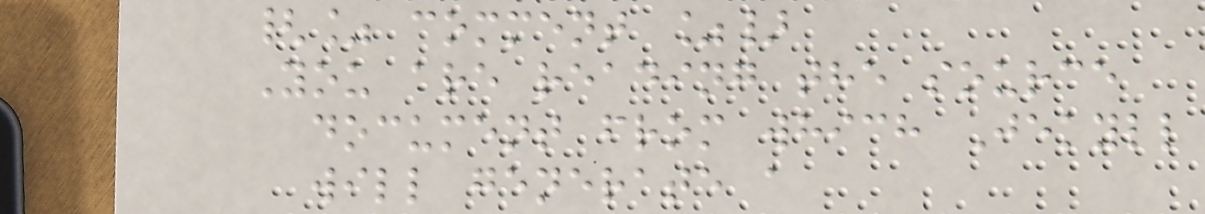{% comment %}
You are reading the source
document from which Jekyll
will generate a
